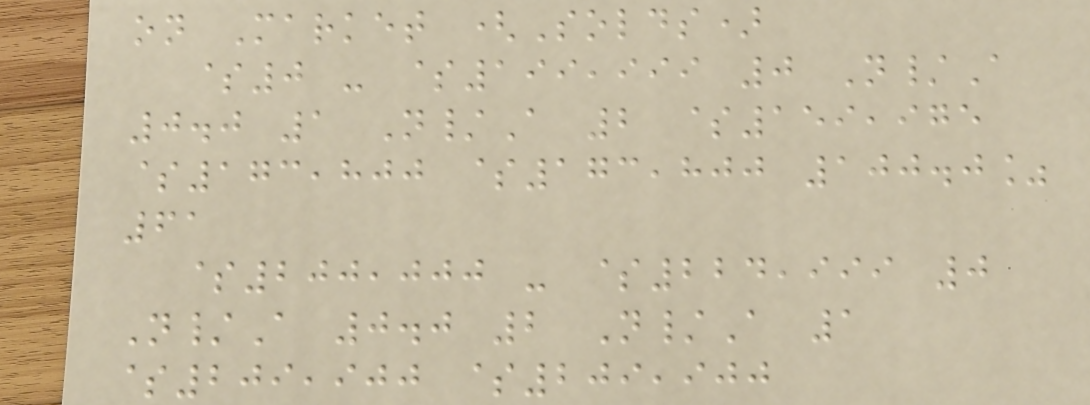on Market (Solds)
$0 - $199,999 0 N/A
0.0 1 N/A 2 $159,975
$173,800 $173,800 100.0%
61
$200,000 - $224,999 0
N/A 0.0 2 N/A 1
$209,900 $209,900
